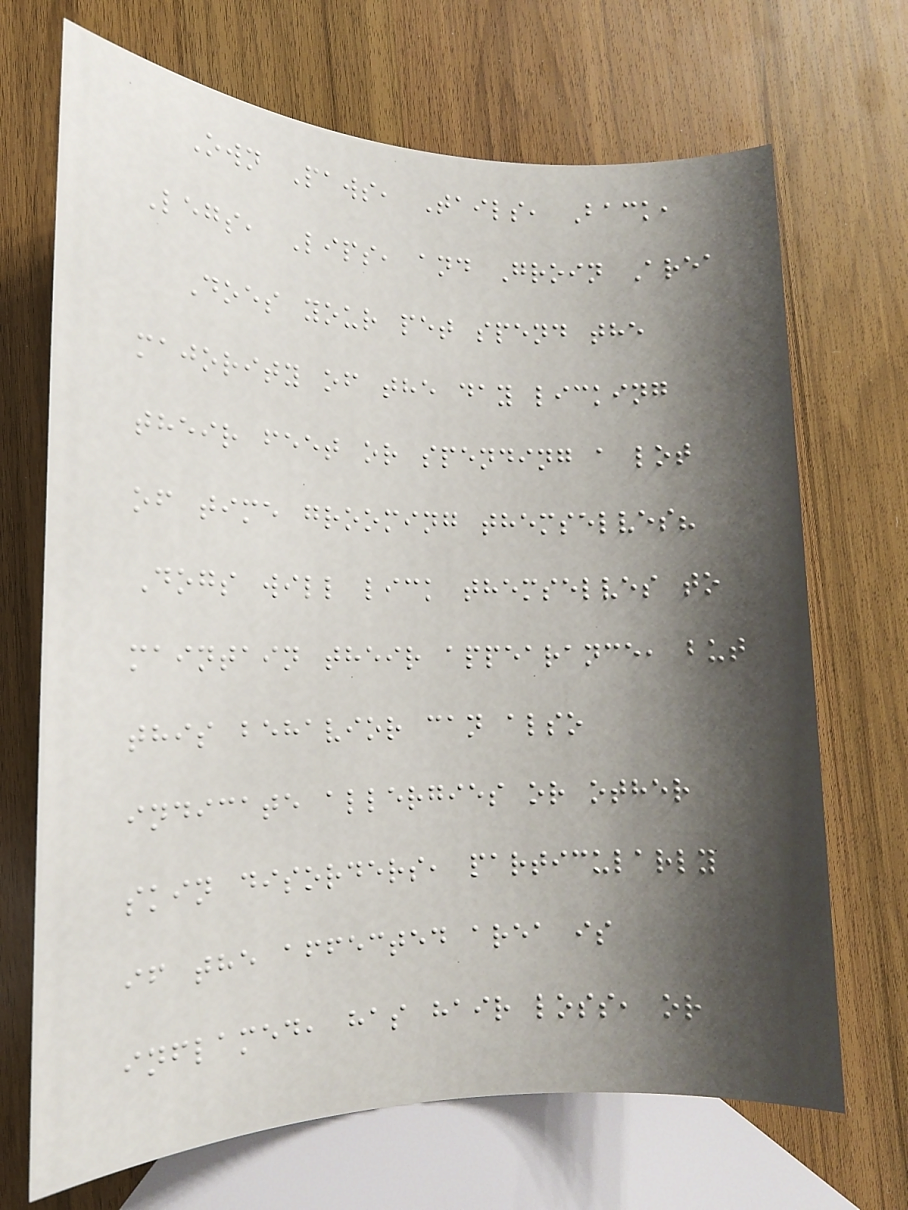Own Paws, Tails, Back,
Legs, Lips, and Groin Area
Does your pet spend the
majority of the day licking
their feet or spending a lot
of time grooming themselves?
Dogs will lick themselves to
maintain their appearance, but
this behavior can also
indicate allergies or other
skin disorders, particularly
if the affected area is
inflamed, has hair loss, or
